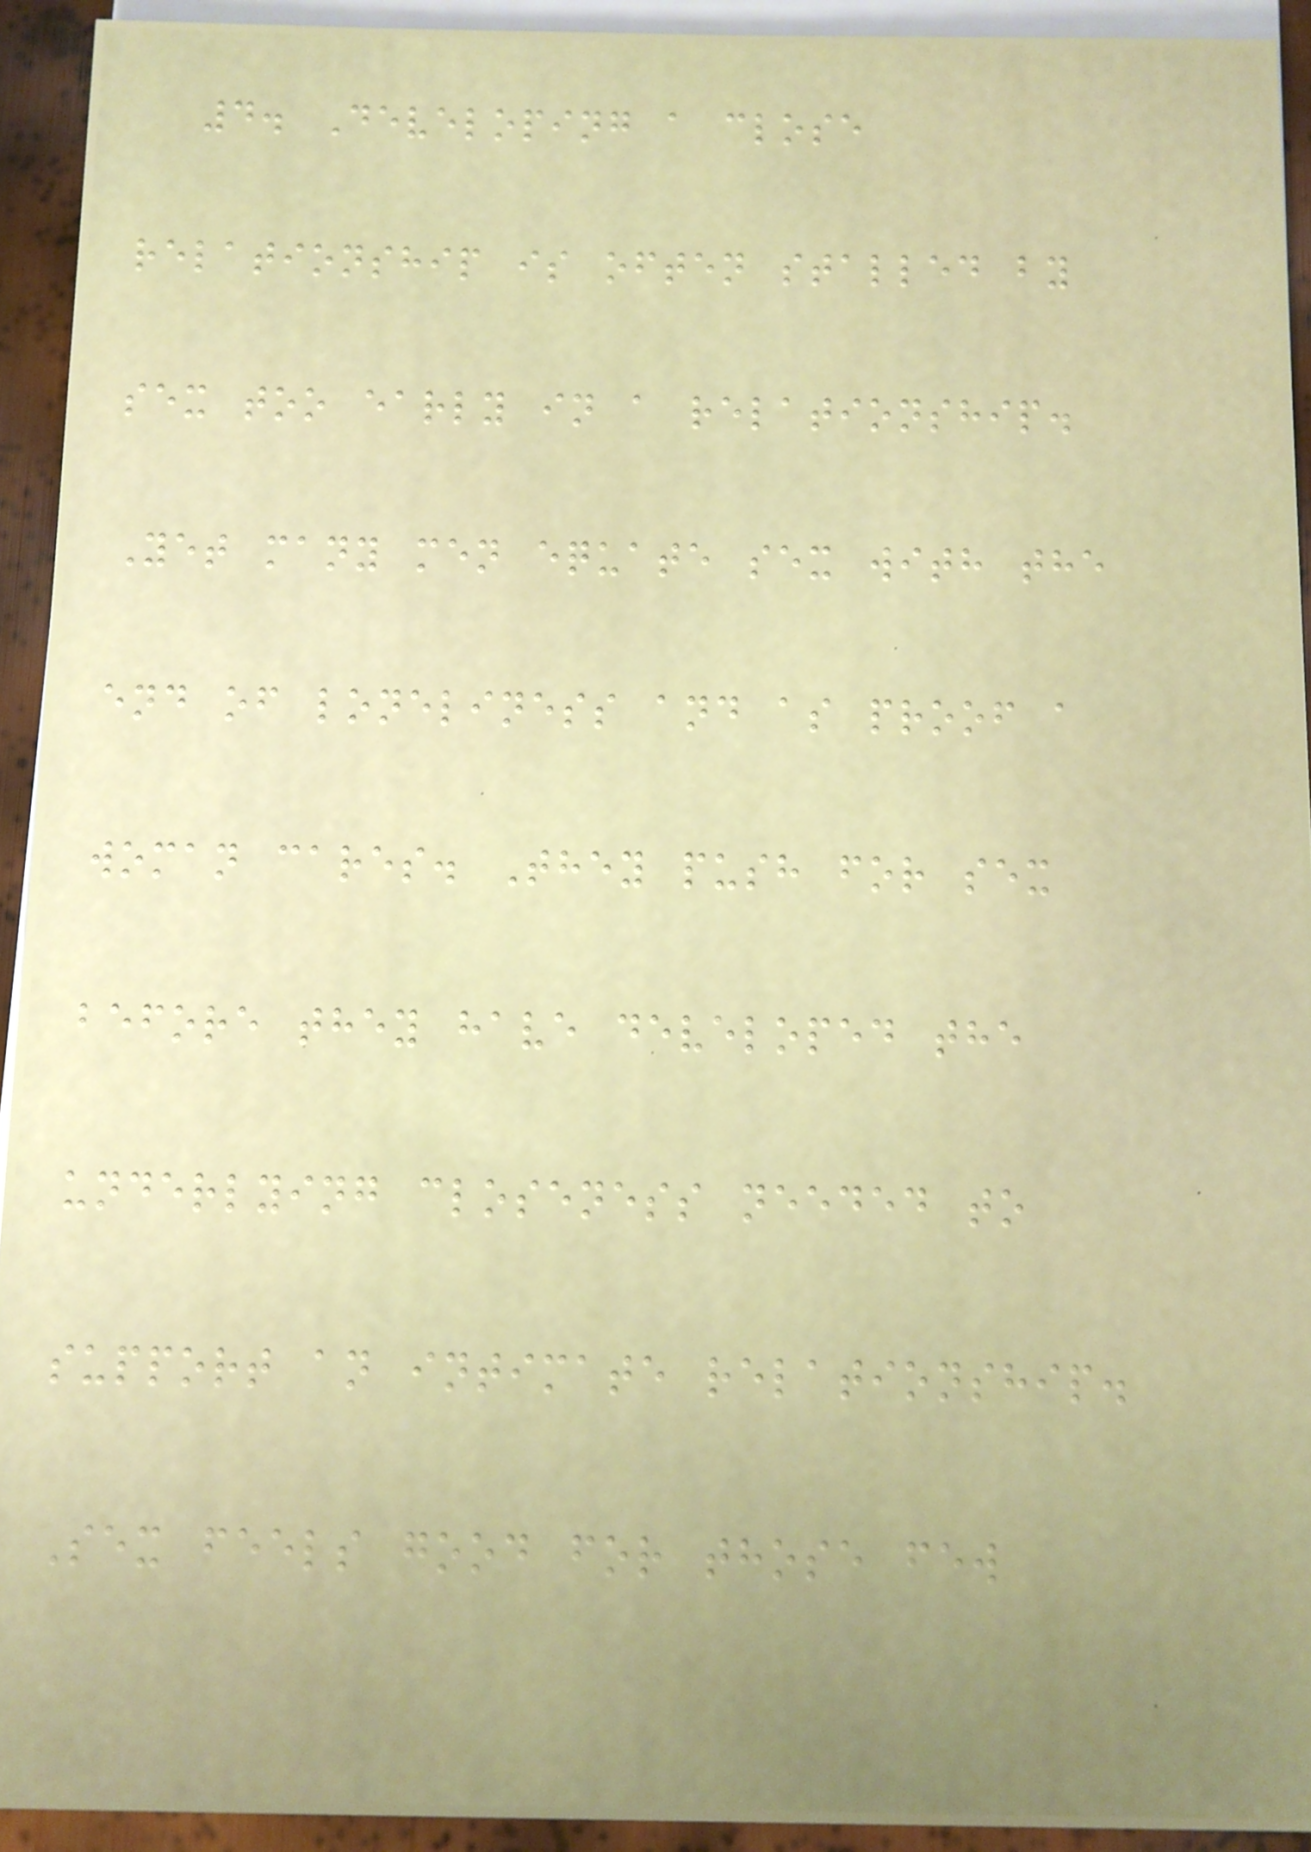4. Developing a close
relationship is often stalled by
sex too early in a relationship.
Yet many men equate sex with the
end of loneliness and as proof a
woman cares. They push for sex
before they have developed the
underlying closeness needed to
support an intimate relationship.
Sex feels good for those few
